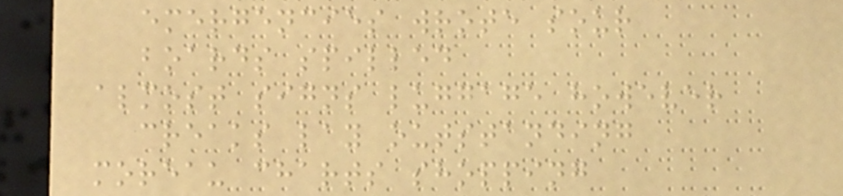emergencies wrote sour
boards spilled
almost signs luggage however
creaks lay outstanding
moreau charts shopping
